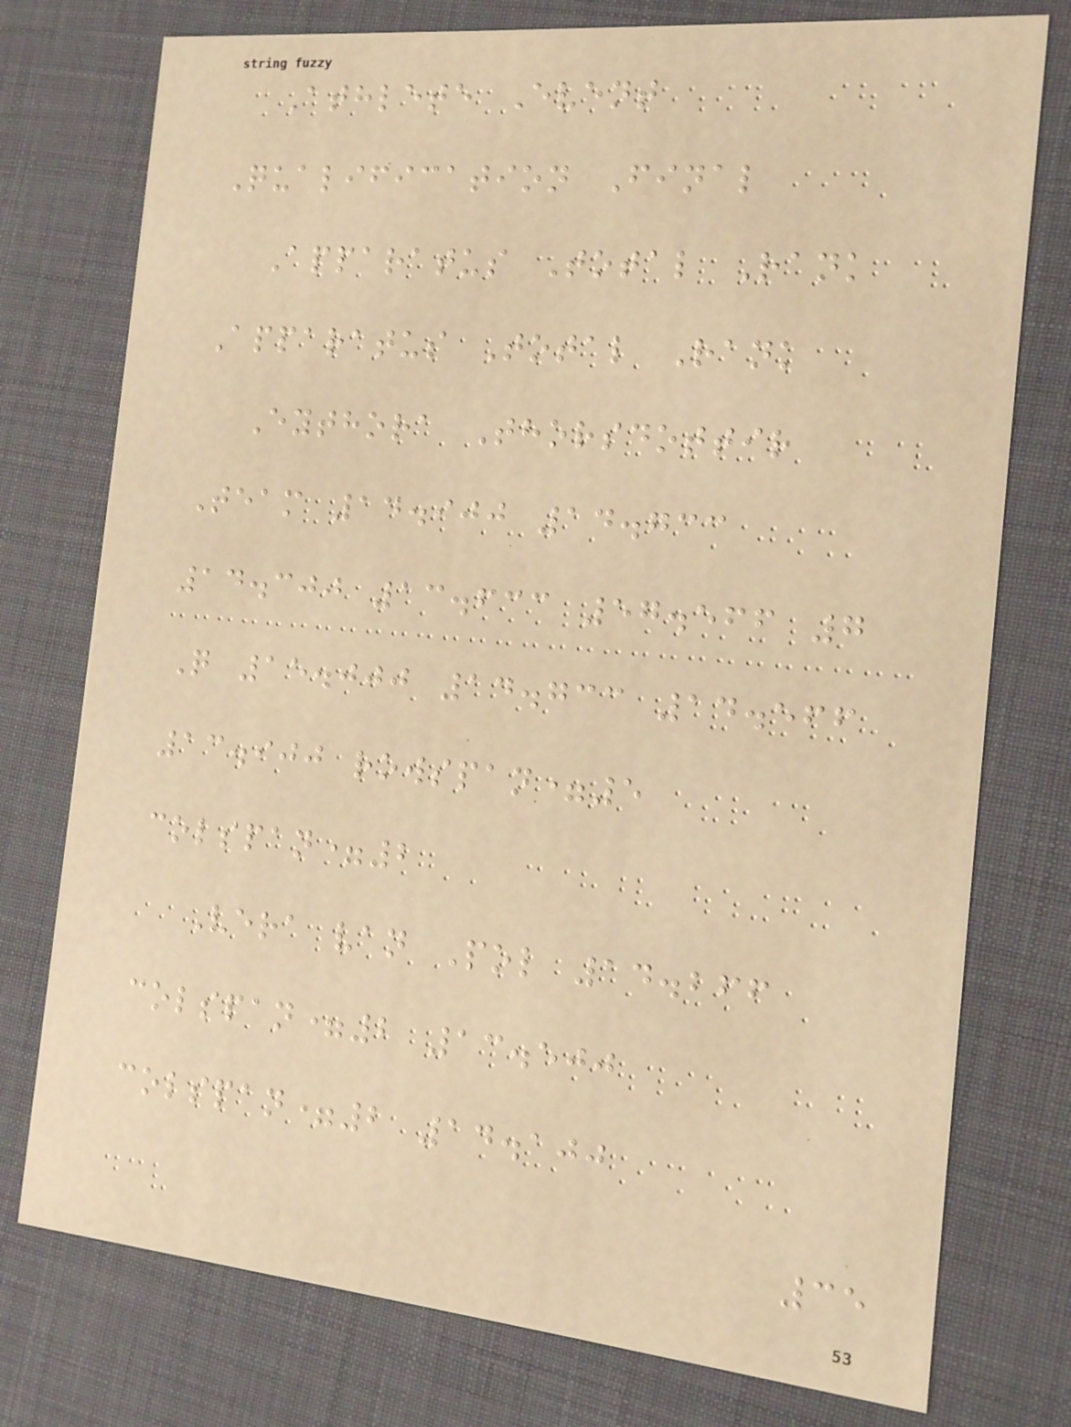Athlete Event
Qualification Final
Apparatus Total Rank
Apparatus Total Rank
Eythora Thorsdottir
Team 14.900 14.733
14.300 13.633 57.566 7
Q 15.000 14.733 14.566
13.900 rowspan=5
colspan=2
Vera van Pol 14.266
colspan=2 13.500
colspan=2 14.100
35
